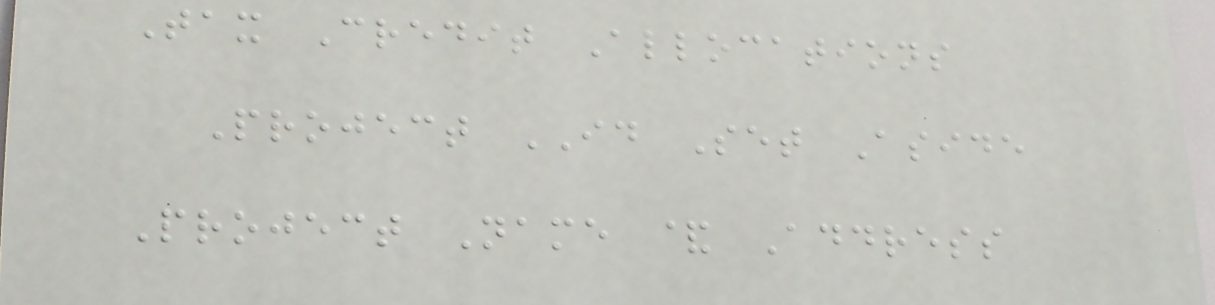Tax Credit Allocations
Project ID Set Aside
Project Name & Address
